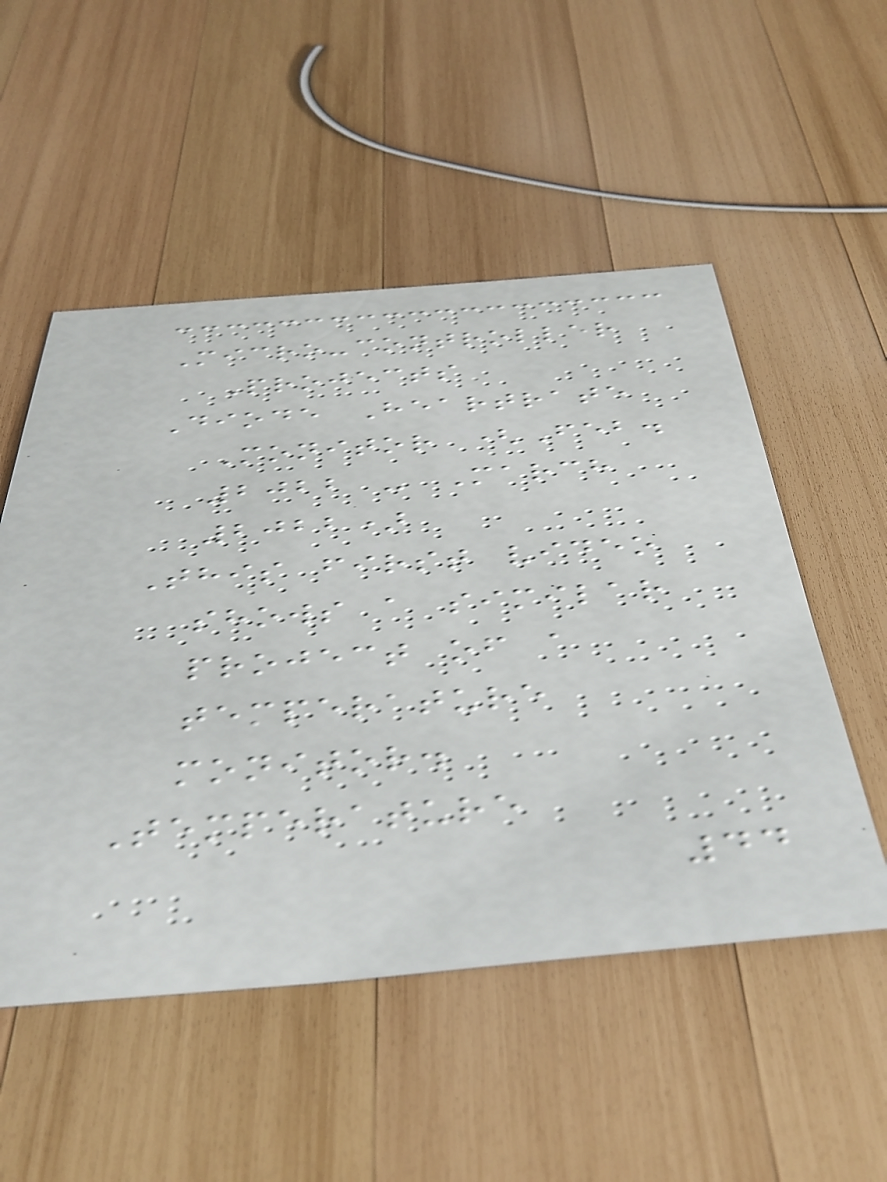Micro-controller
Projects
Diode Heartrate
Monitor (Feb.
2022 - March
2022)
This first video
shows a similar
project of a
temperature
monitor.
Temperature
44
